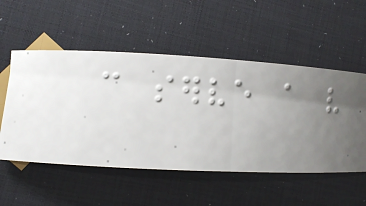can serve a very
